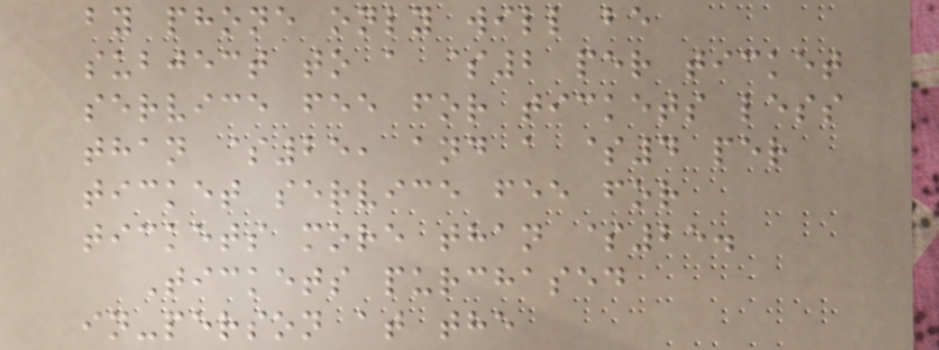by phone only will be
subject to a $2 per ticket
service fee for tickets less
than $25, and a $4 per
ticket service fee for
tickets more than $25.
Tickets purchased
in-person at the
